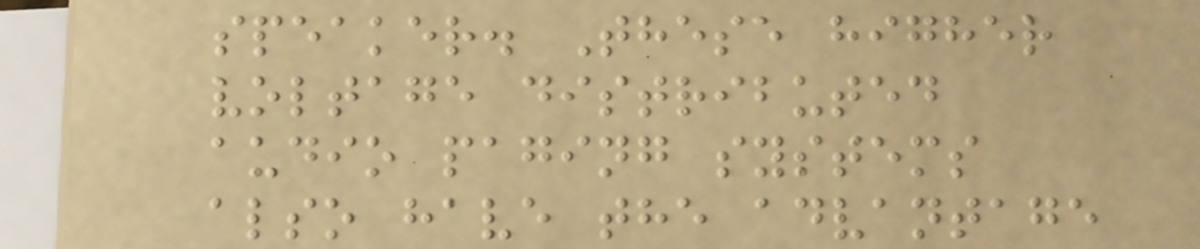speaker. These higher
voltage distributed
audio paging systems
also have the advantage
